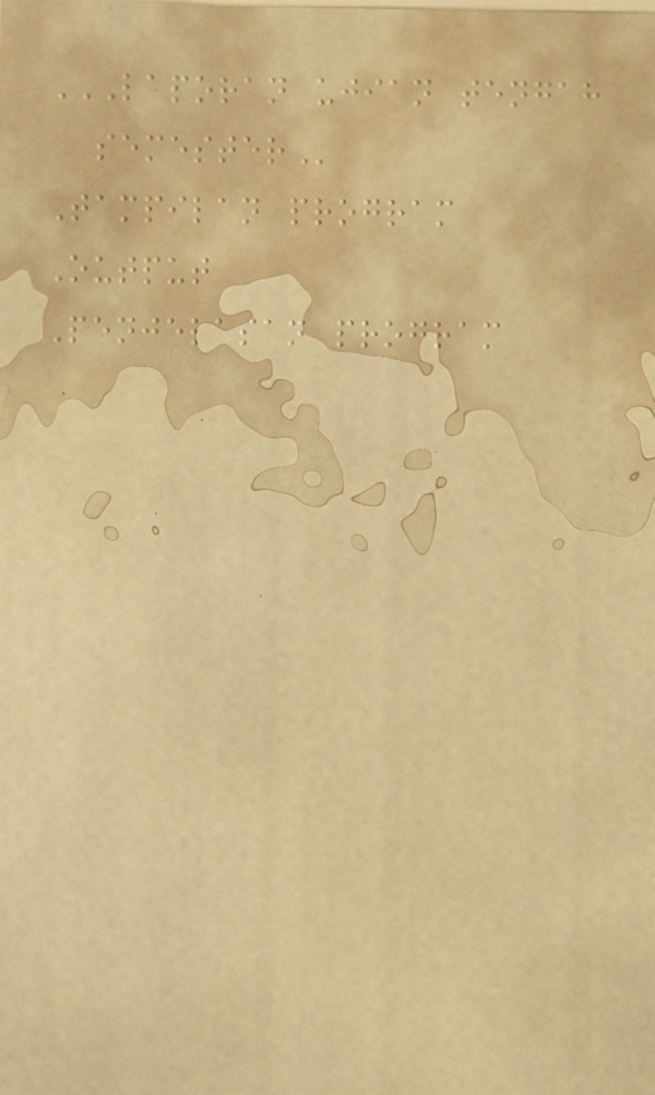LAPORAN UJIAN TENGAH
SEMESTER
Tampilan program
Output
Penjelasan program
